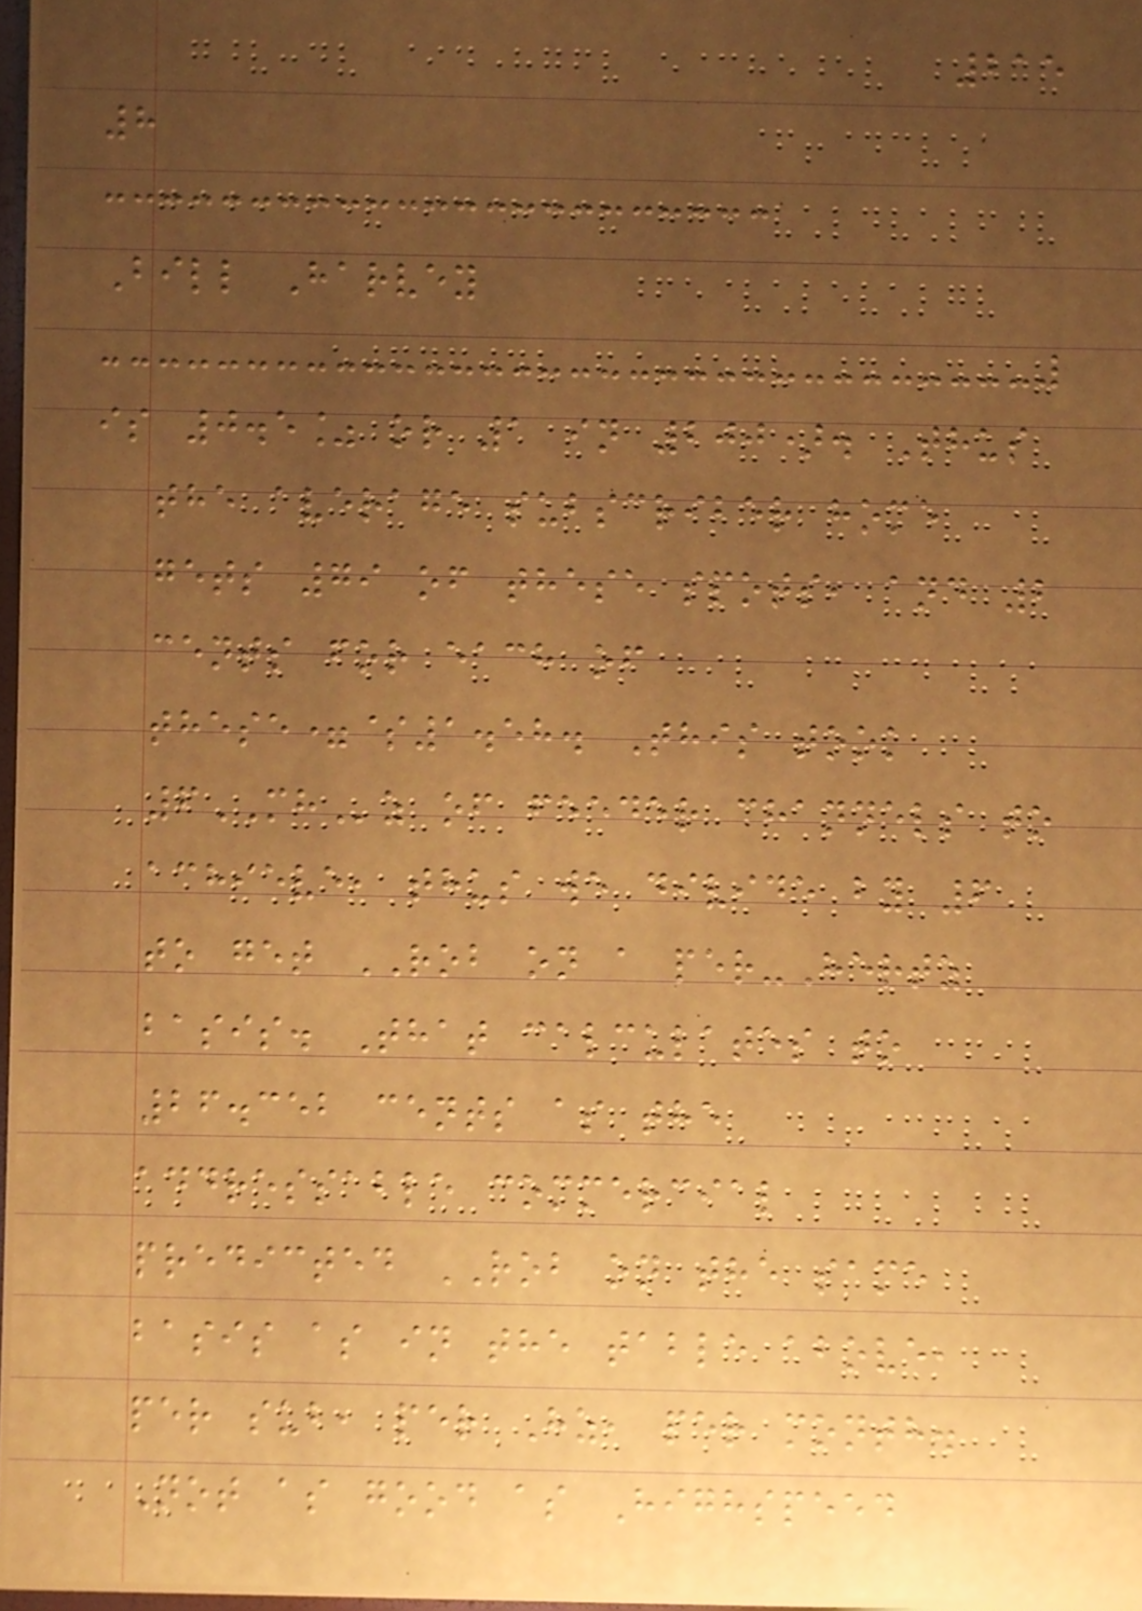215
8
Bill Harvey
is 0.5% or 1 in 200). Thus
the average subscriber home
gets 79 of these spots, and 2
cents for each of
these=$1.58. This took
6MHz of feeder channels to
achieve, thus we divide by 6
to get ROB on a per-Hertz
basis. That calculates to
26.352 cents as the
addressable commercial
predicted ROB on the same
basis as in the table above,
per sub, per Hz, per month.
Not as good as Highspeed
